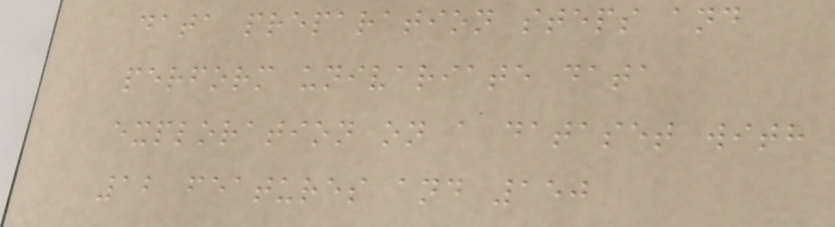data preparation steps and
perform univariate data
exploration on a dataset with
12 features and 150
